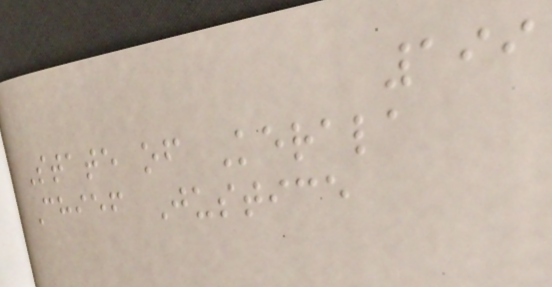199
State of Kerala
Chief Justice
